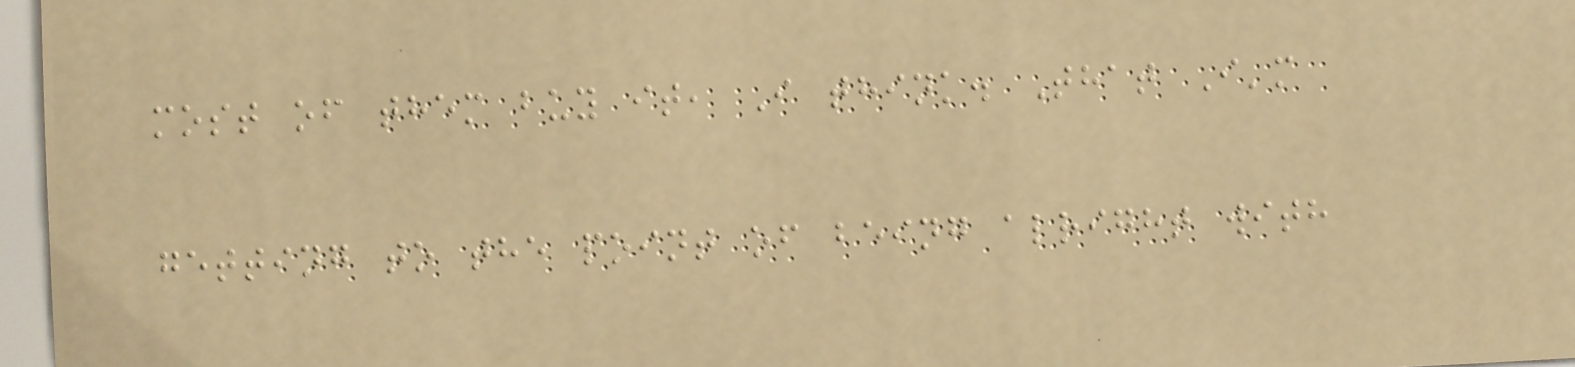most of them buy it, I think. That I'm
getting to the point of being alright with
